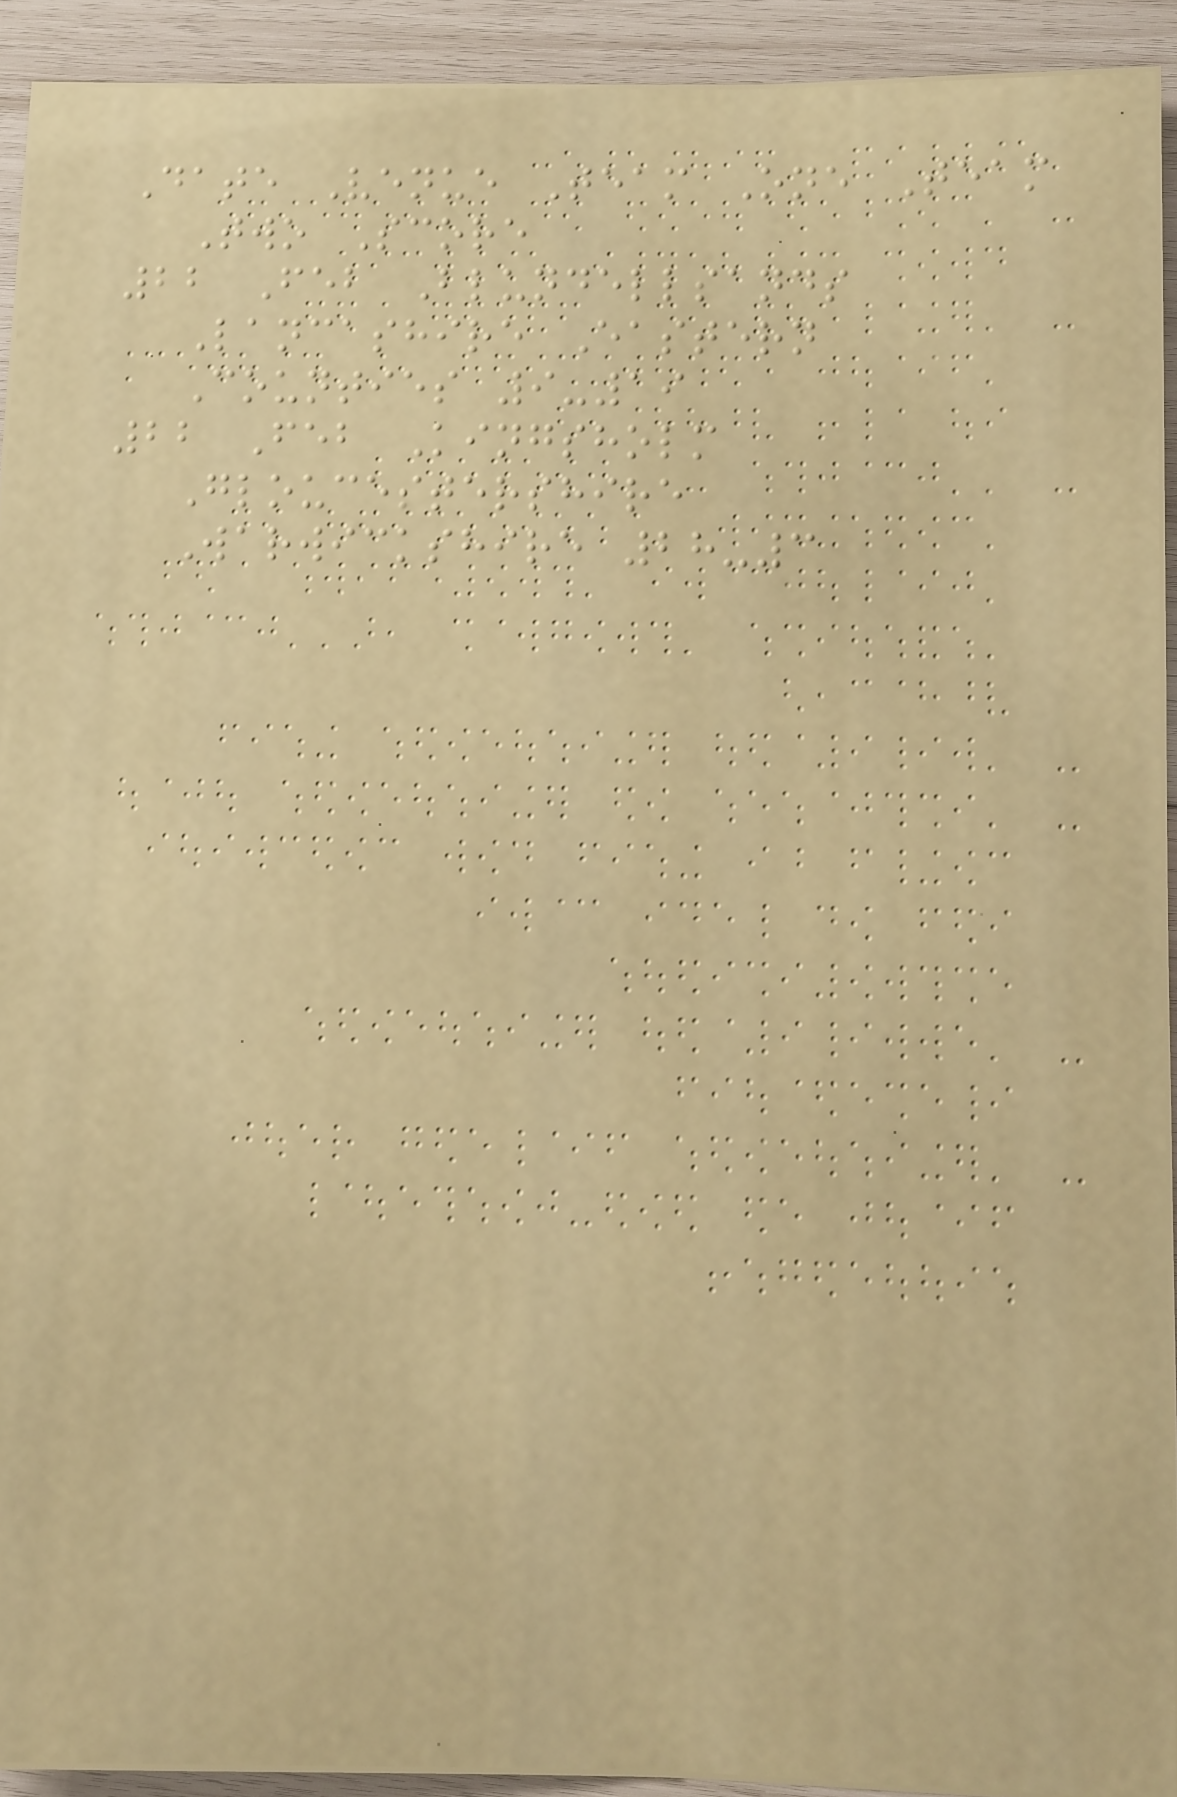Date Venue Team One Team
Two Score
22 Feb Blundellsands
Lancashire Eastern
Counties 9-19
22 Feb Kingsholm
Gloucestershire
Warwickshire 28-3
